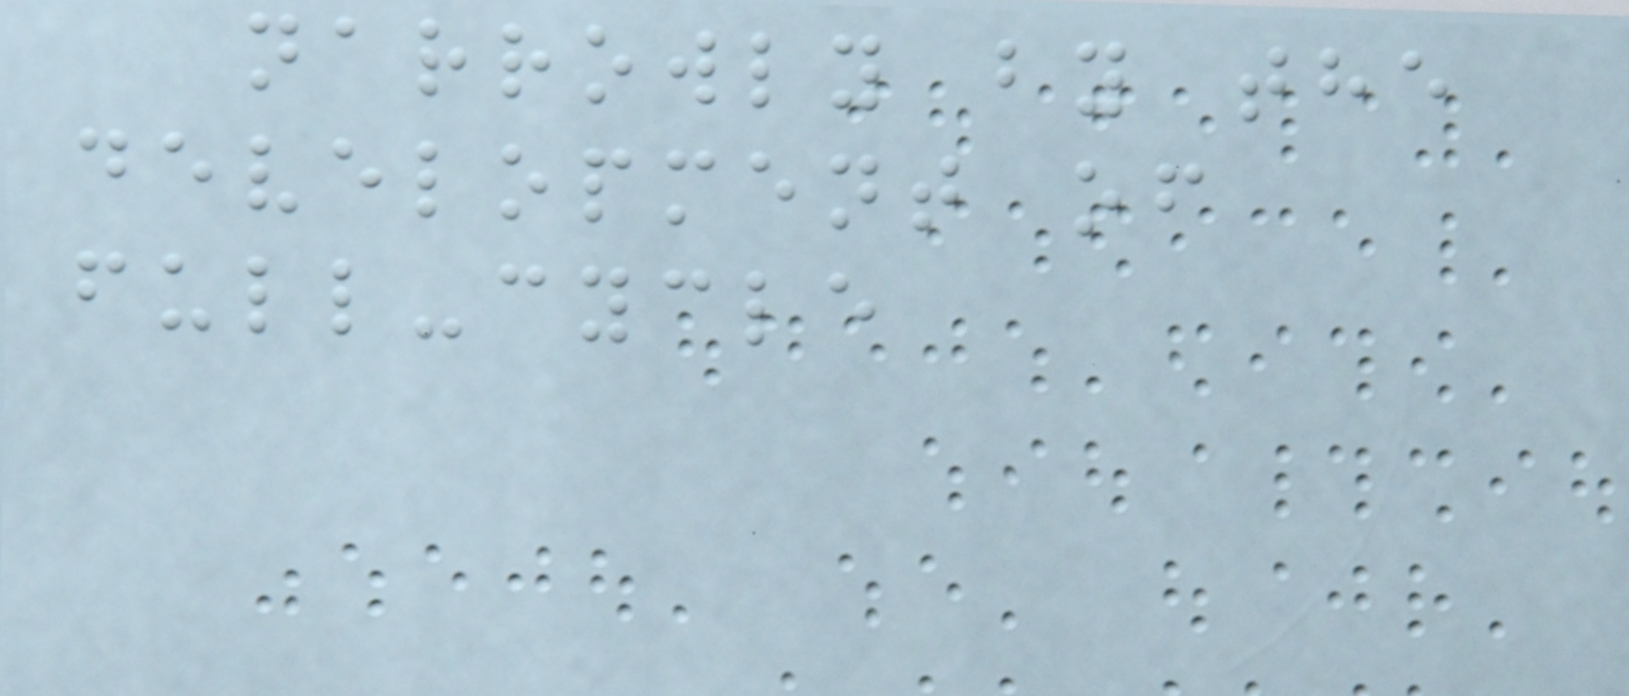narrowly by the
development of
full-cycle
